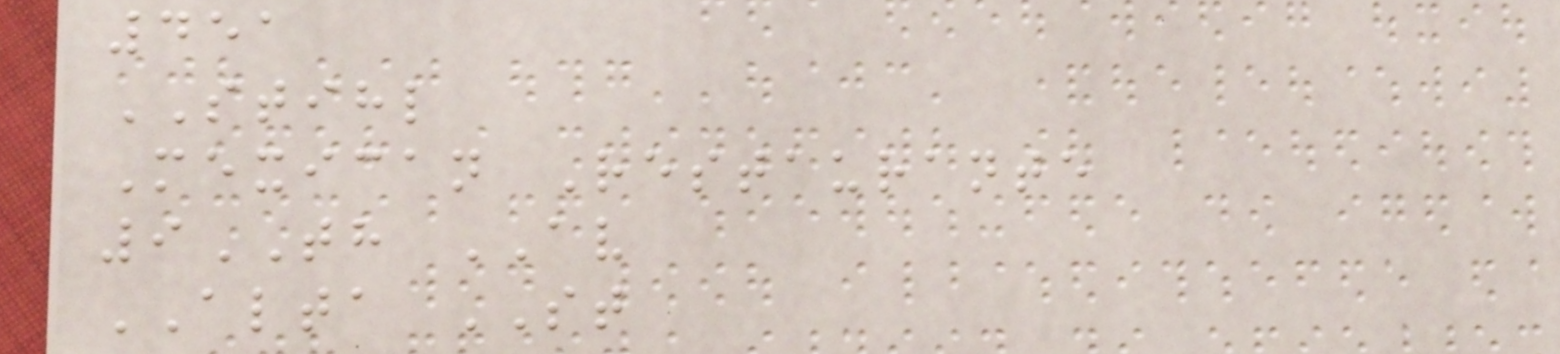451
STIHL
Mexican Restaurante
9TH AV
ALTA ST
